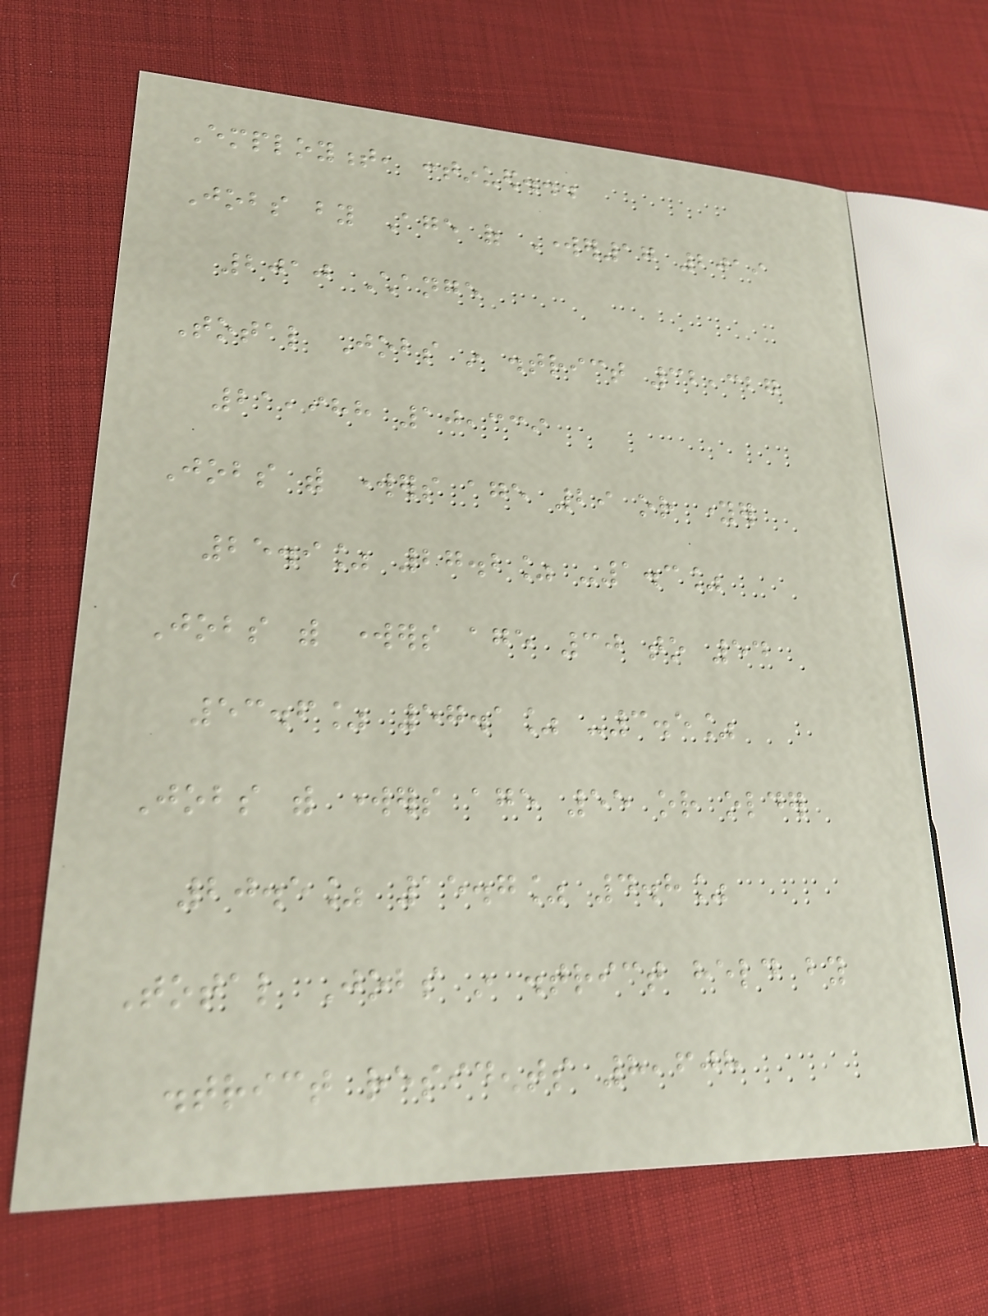Employment, continued...
Jobs by Age of Worker17 2019
2010 Change
Total Jobs in district 32,327
21,988 10,339
Jobs with workers age 29 or younger
25.9% 27.2% -1.3%
Jobs with workers age 30 to 54
53.6% 57.1% -3.5%
Jobs with workers age 55 or older
20.5% 15.7% 4.8%
Total Jobs in district held by
district residents 8,608
